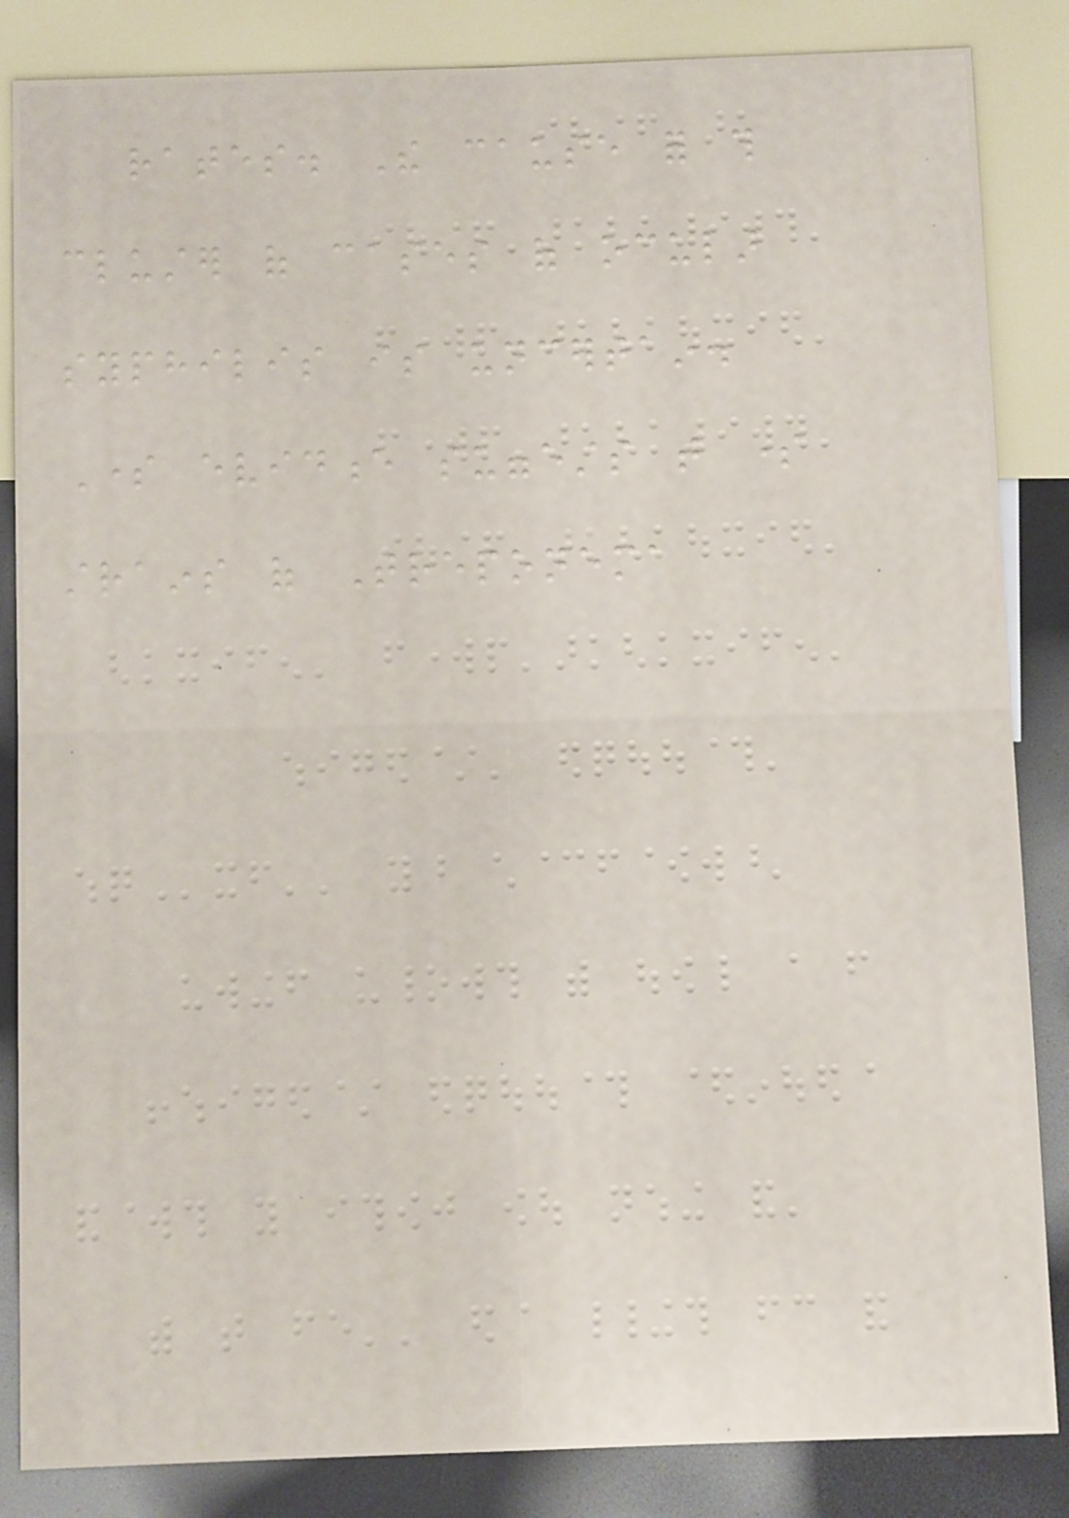rates. The cause for this
cluster of cases of ocular
syphilis is uncertain.
Some evidence suggests that some
strains of Treponema
